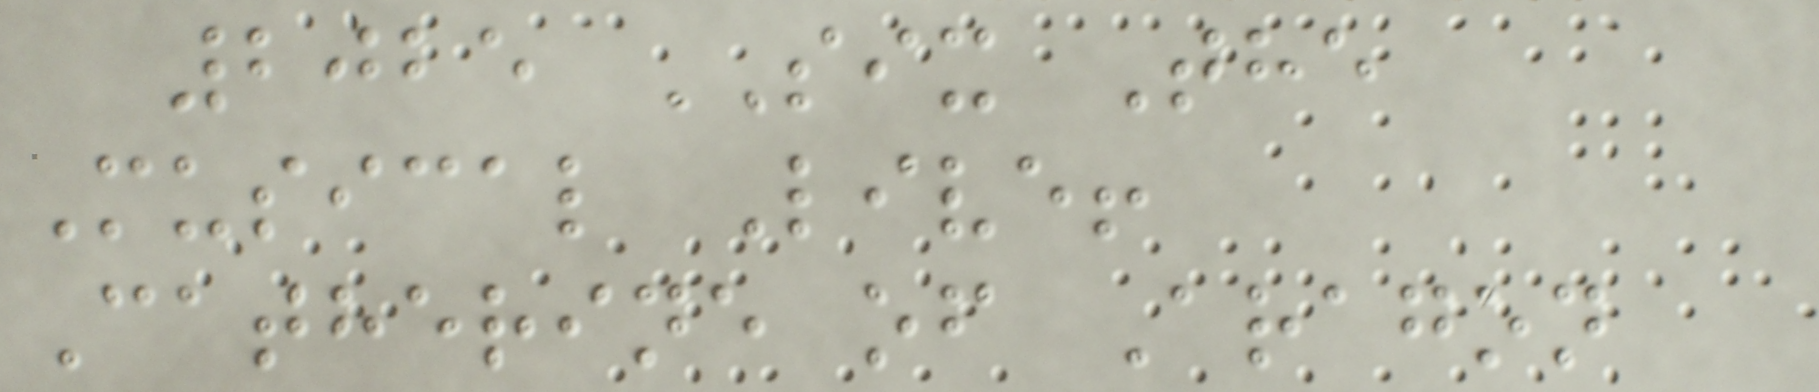2025 SIX The
Musical Live!
Catherine of Aragon
